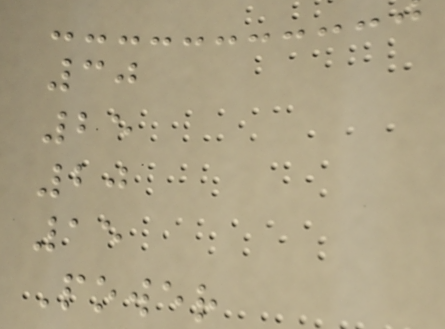30
25
20
15
Power
